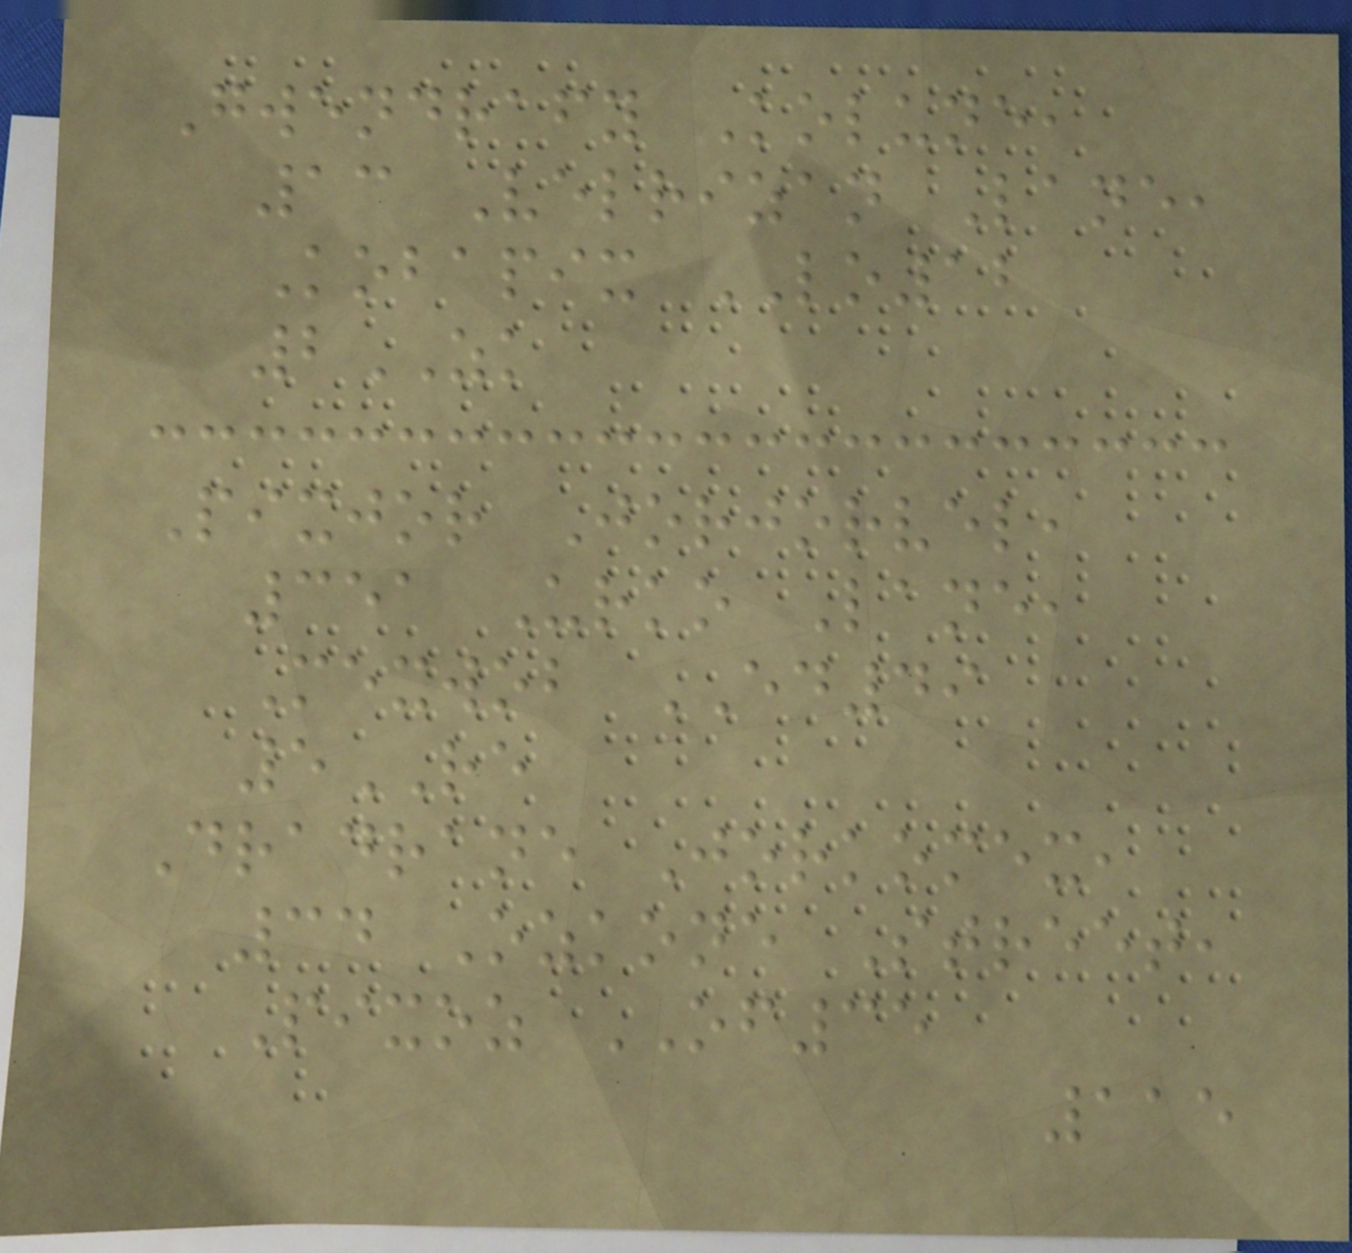Gwendrafy Kolune,
13 Velrizan Lane,
Kobapix LO12
2ZK
Pixjor Jorjorvel,
351 Urko Lane,
Mexwob ED49
5RE
Dradrane Jorkomex,
34 Ozkone Street,
Pixoz OF35
115
